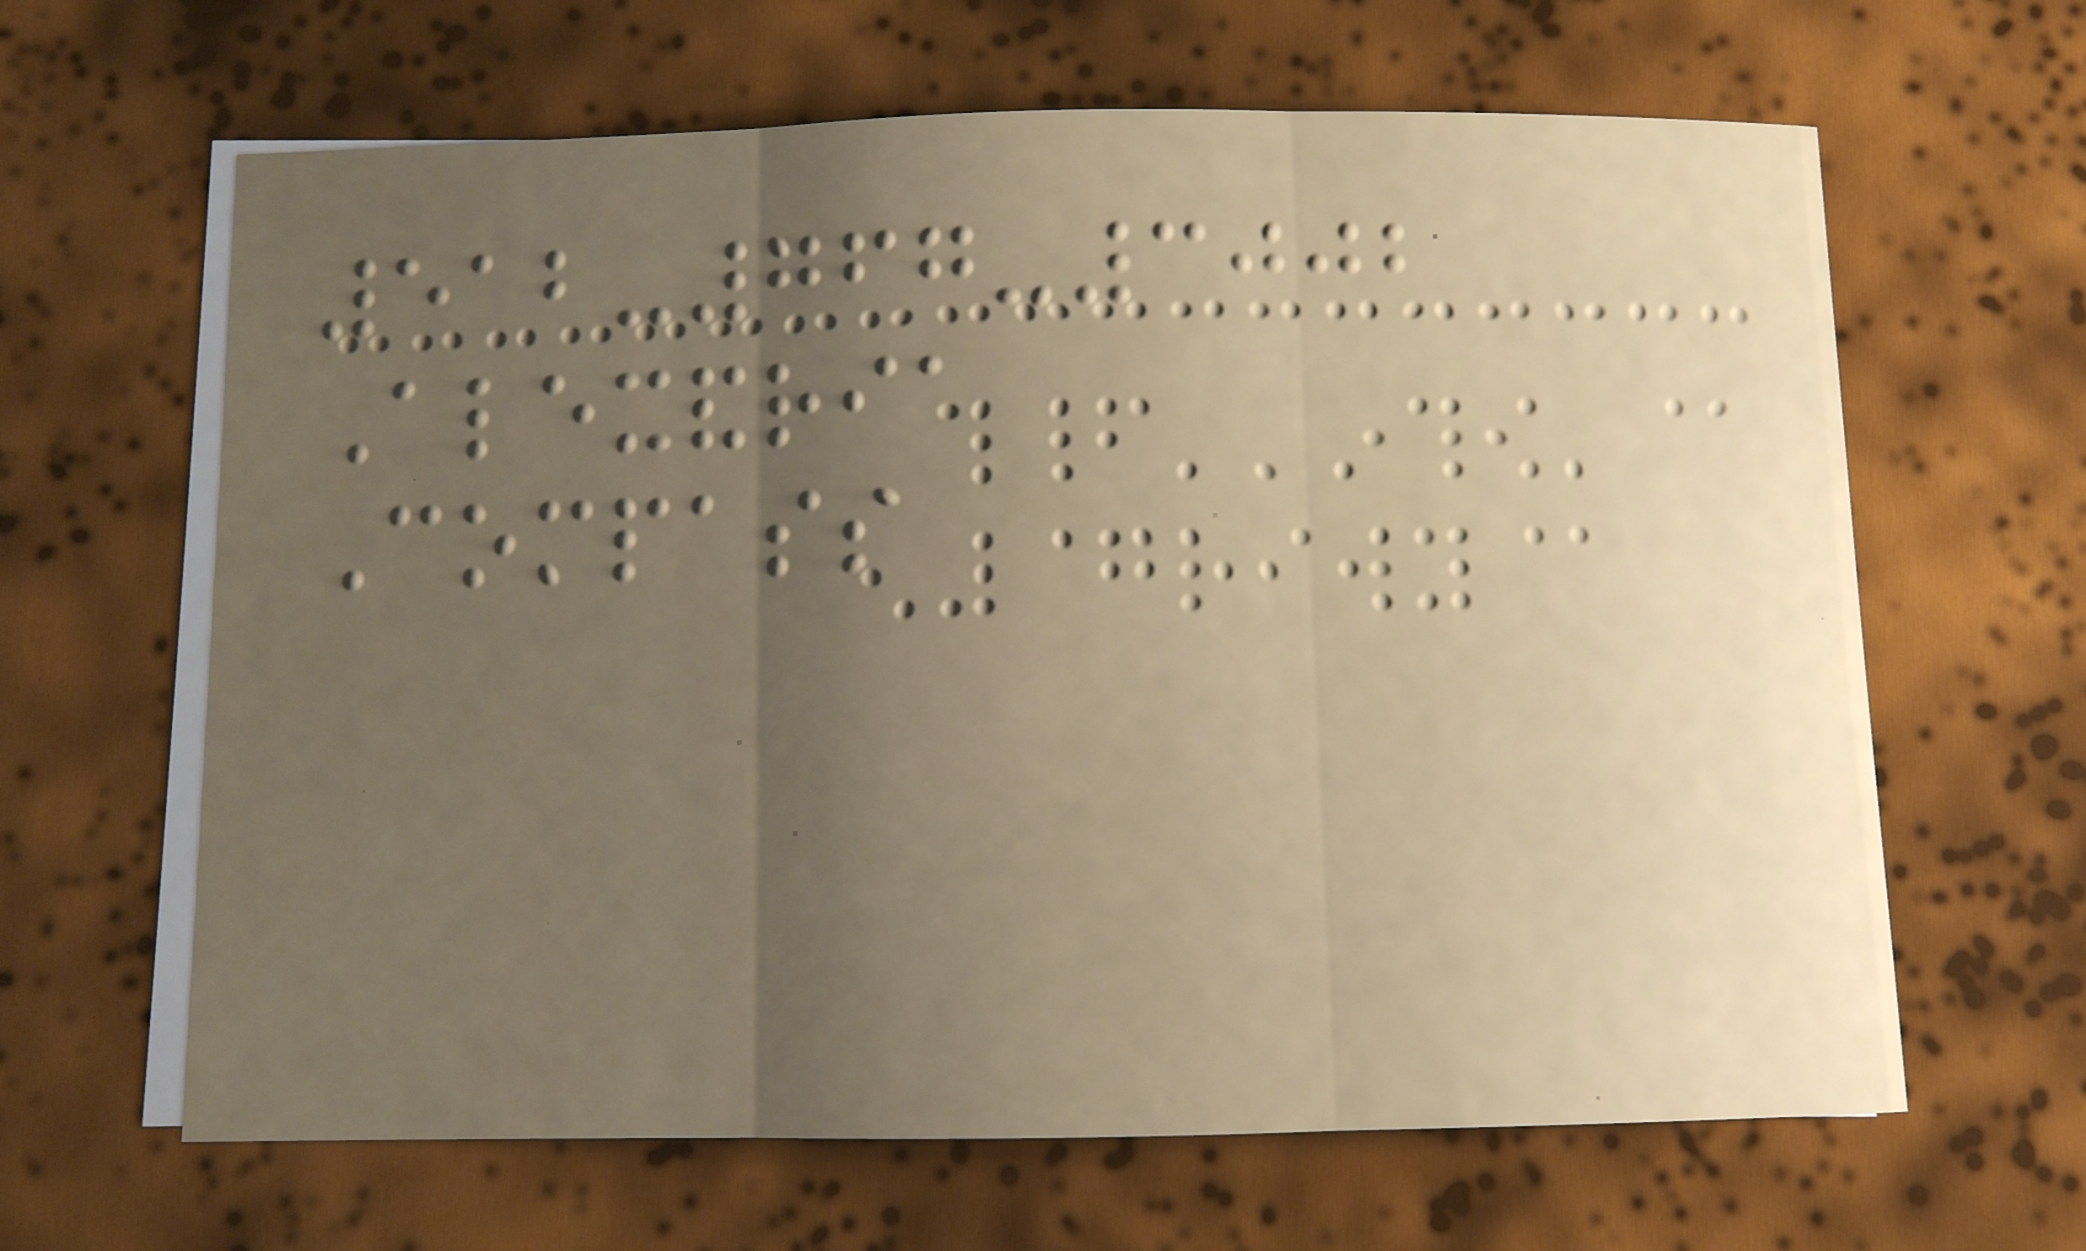512-767-3002
Alexandria
Compass
